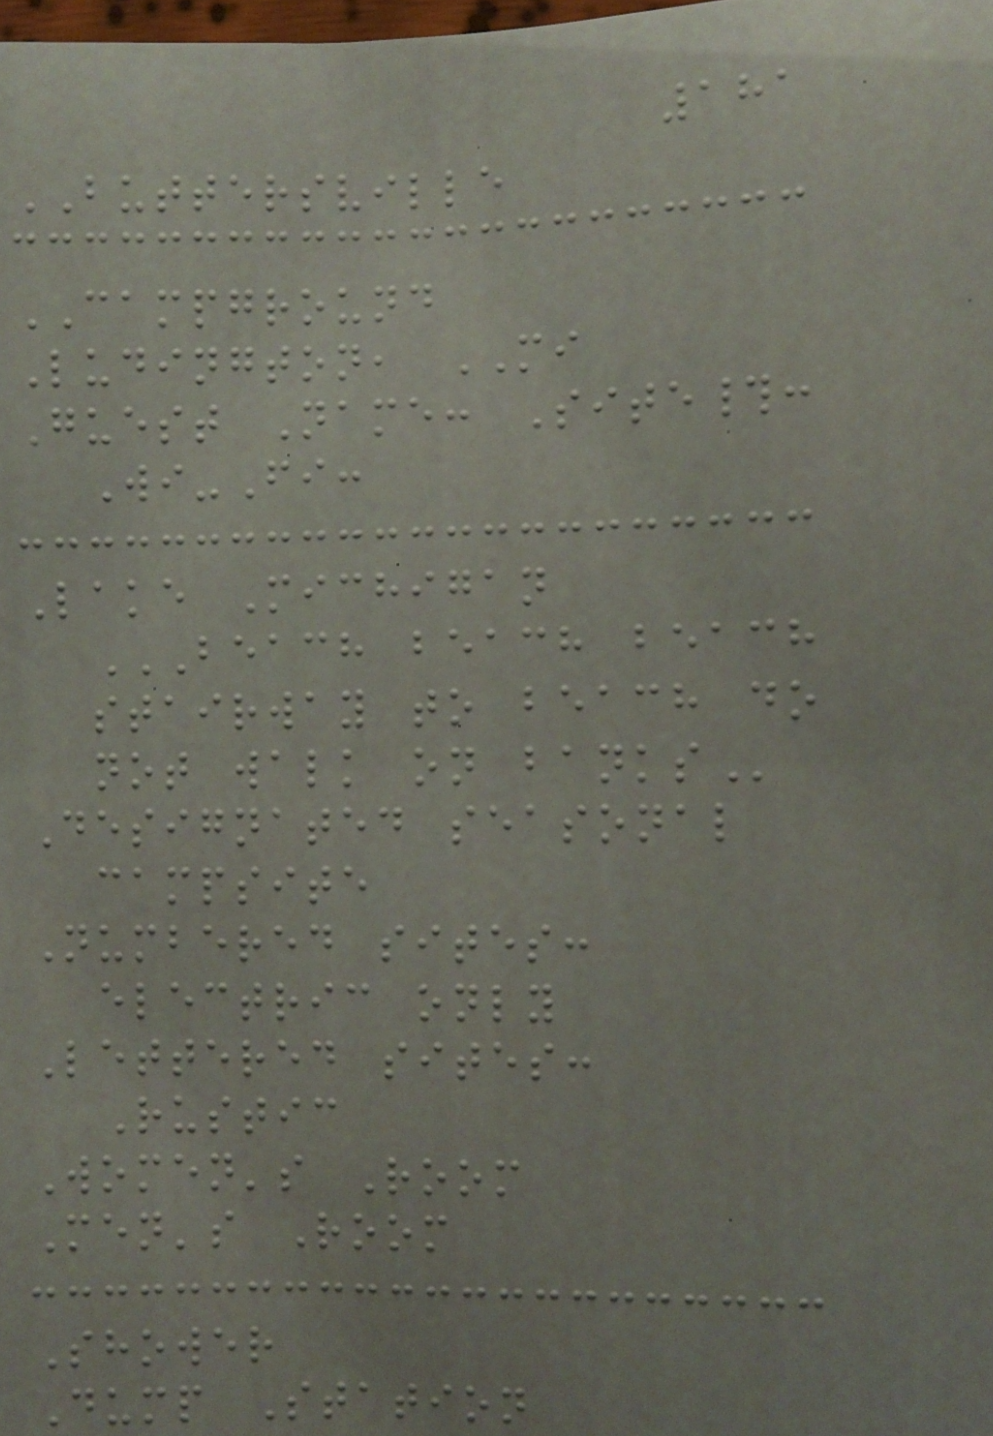181
BUTTERSVILLE
CAMPGROUND
Ludington, MI
Guest Name: Site#:
Wi-Fi:
Lake Michigan
BEACH BEACH BEACH
STAIRWAY TO BEACH DO
NOT WALK ON BANKS
Designated seasonal
campsite
Numbered sites:
electric only
Lettered sites:
Rustic
Women's Room
Men's Room
Shower
Dump Station
